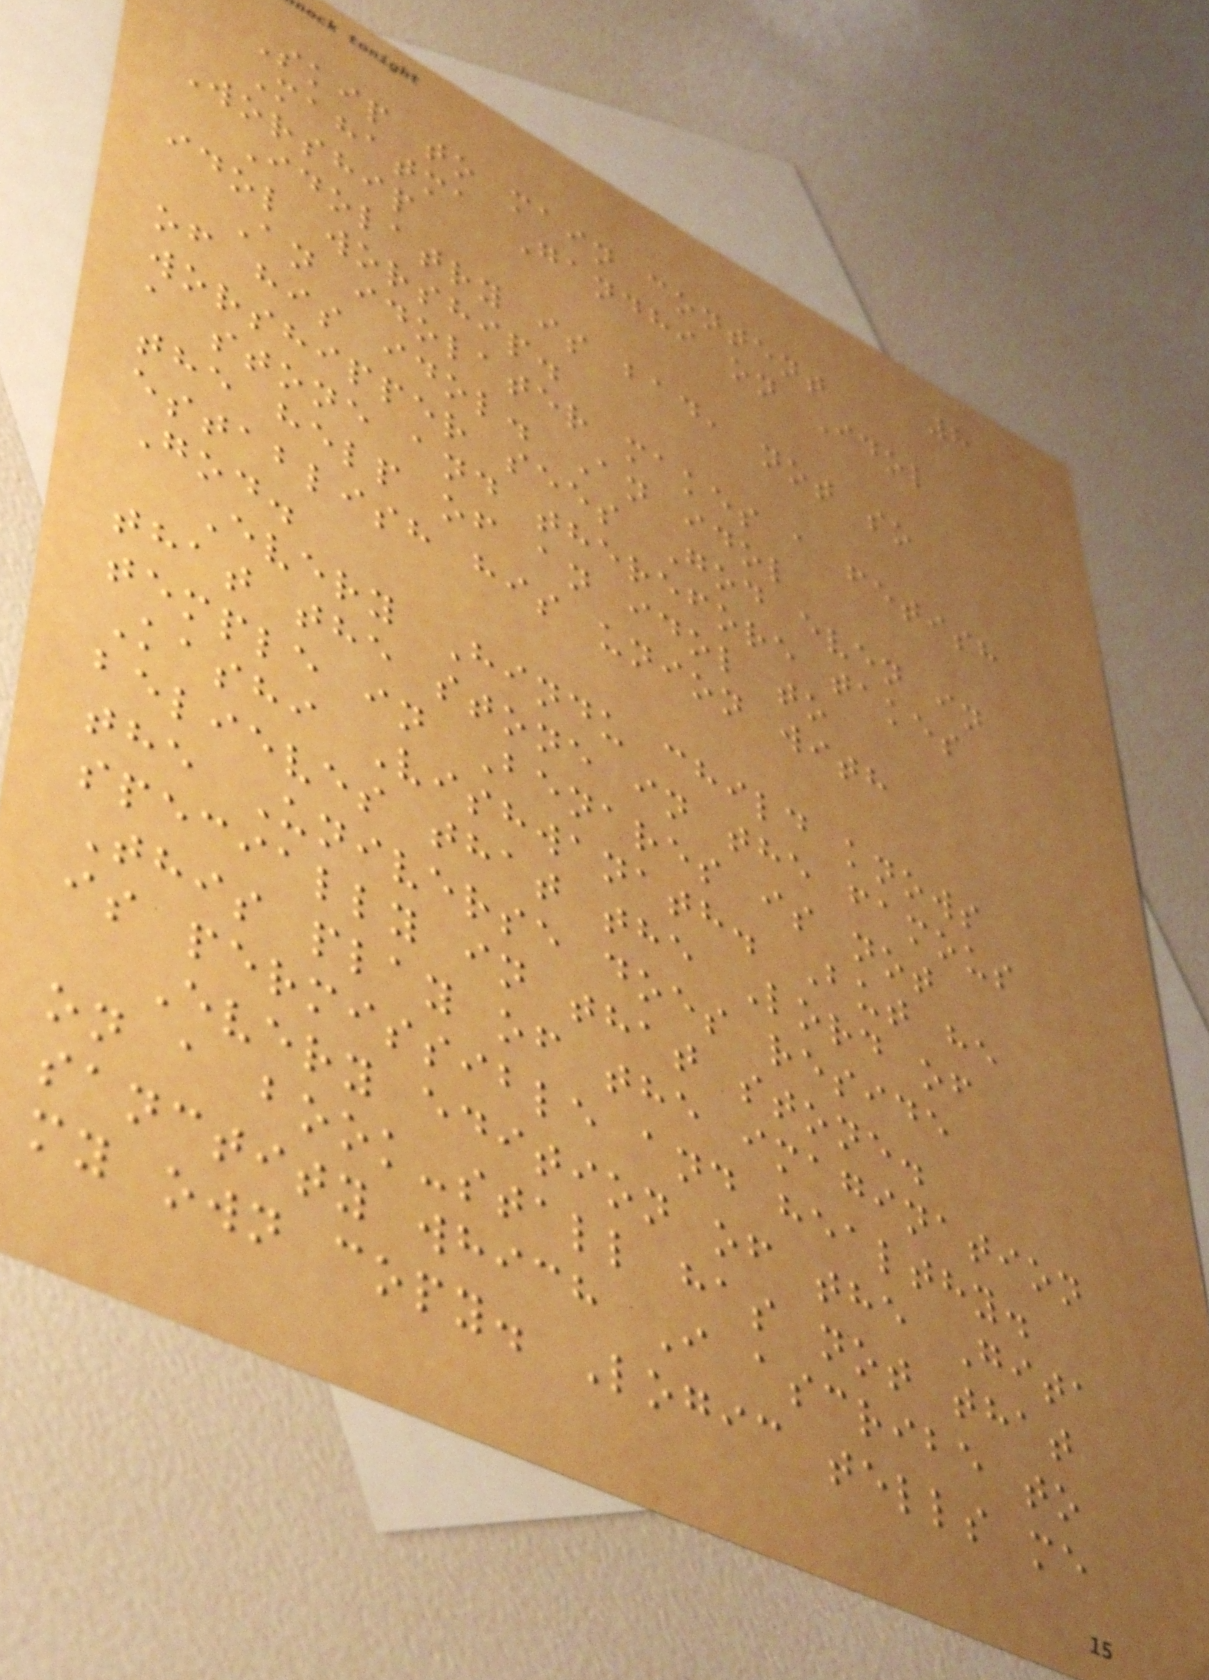8
Skip to main content
Mahatma Gandhi on Idol
Worship
Idolatry is bad, not so
idol worship.
An idolater makes a fetish
of his idol. An idol
worshipper sees God even in
a stone and therefore takes
the help of an idol to
establish his union with
God.
Every Hindu child knows
that the stone in the famous
temple in Benares is not
Kashi Vishwanath. But he
believes that the Lord of
the Universe does reside
specially in that stone.
This play of the imagination
is permissible and healthy.
Every edition of the Gita
on a book-stall has not that
sanctity which I ascribe to
my own copy. Logic tells me
